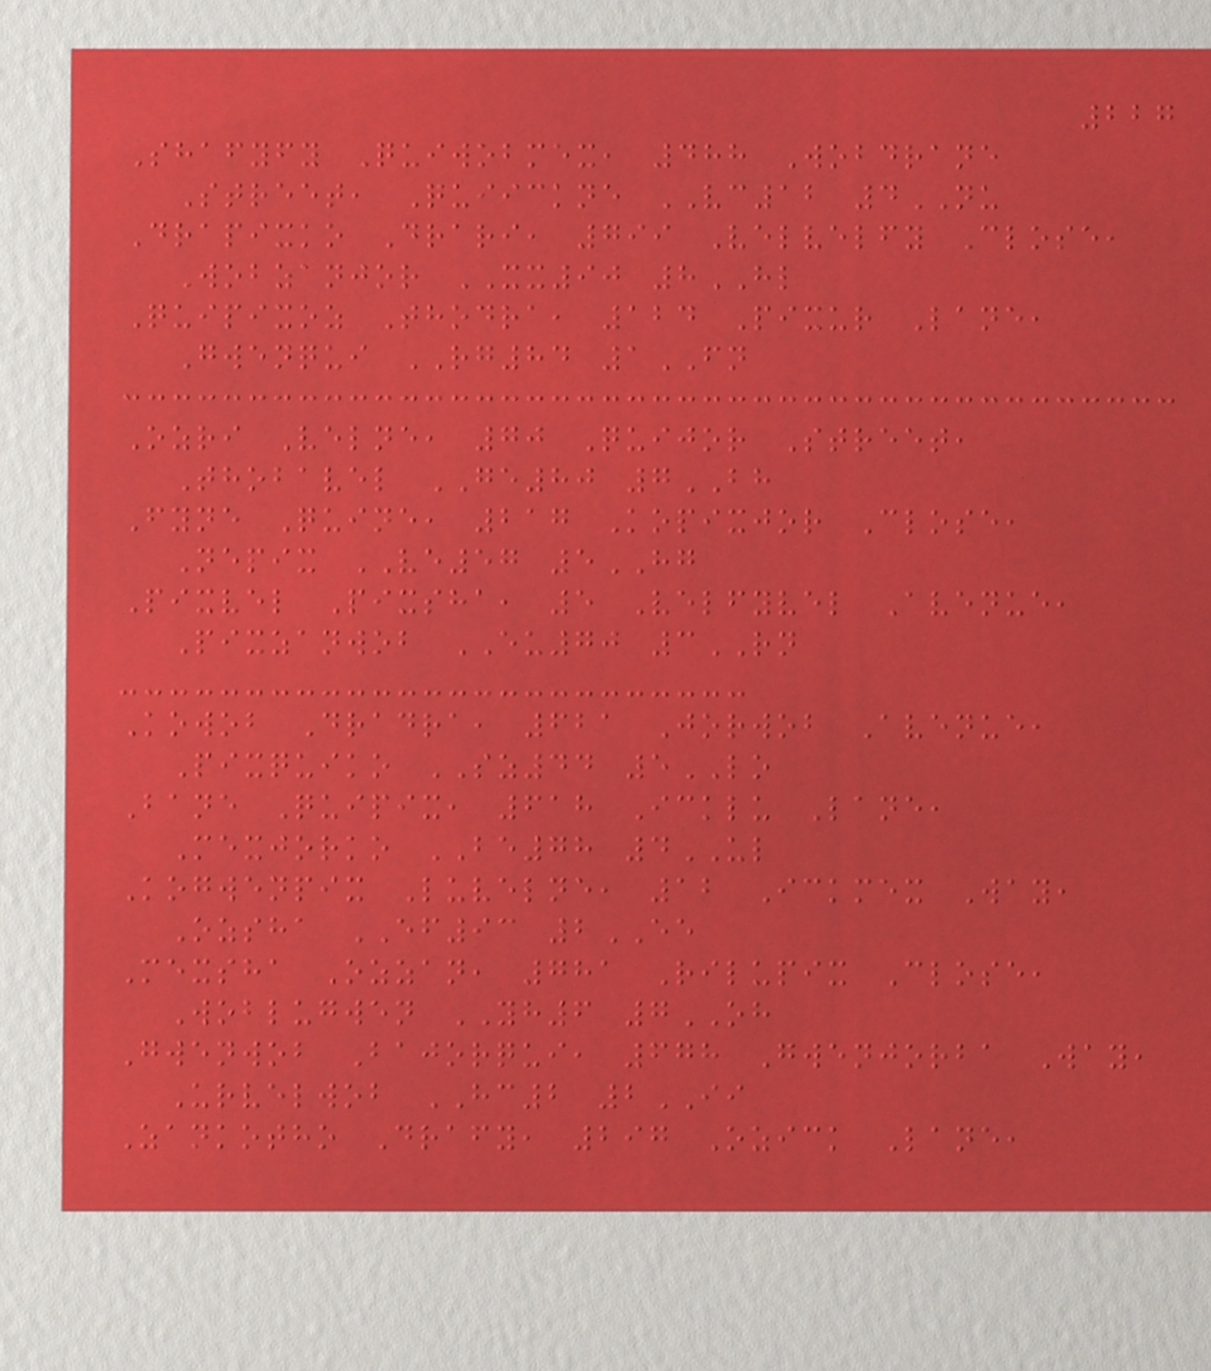227
Shafyfy Quiwobmex, 488 Wobdrane
Street, Quiickne VC12 4NU
Drapixko Drari, 799 Velvelfy Close,
Wobzanjor XX90 8HL
Quipixoz Thodra, 124 Pixur Lane,
Gwenqui RG84 1FN
Ozri Velne, 70 Quijor Street,
Thobavel GE80 7BH
Fyne Quine, 217 Kopixjor Close,
Nepix VE57 5HG
Pixvel Pixsha, 5 Velfyvel Avenue,
Pixzanwob EU70 3RN
Kowob Dradra, 621 Jorwob Avenue,
Pixquiko SZ44 5LO
Bane Quipix, 618 Icklu Lane,
Mexjorko BE78 4UL
Kogwenpix Luvelne, 12 Ickmex Way,
Ozsha EF93 2EE
Mexsha Ozzan, 781 Rilupix Close,
Woblugwen YH6 7OH
Gwenwob Bajorqui, 678 Gwenjorba Way,
Urvelwob HC2 2II
Zankotho Drafy, 297 Ozick Lane,
